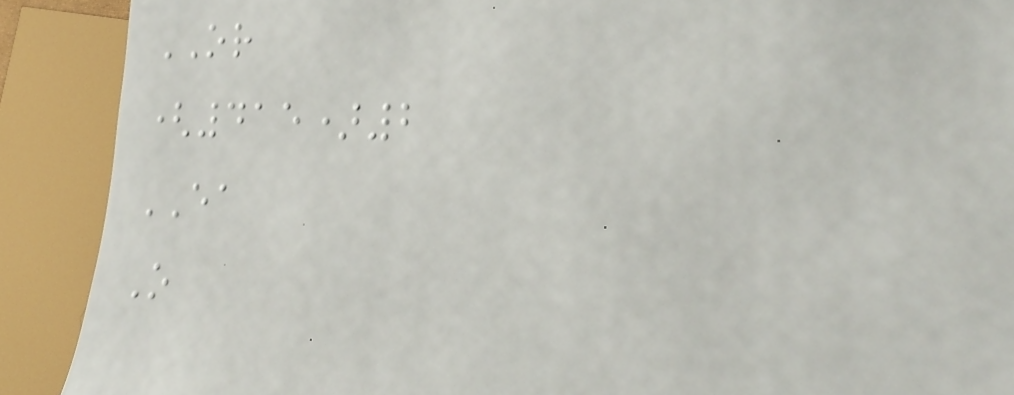OR
(415)2
EA
O
